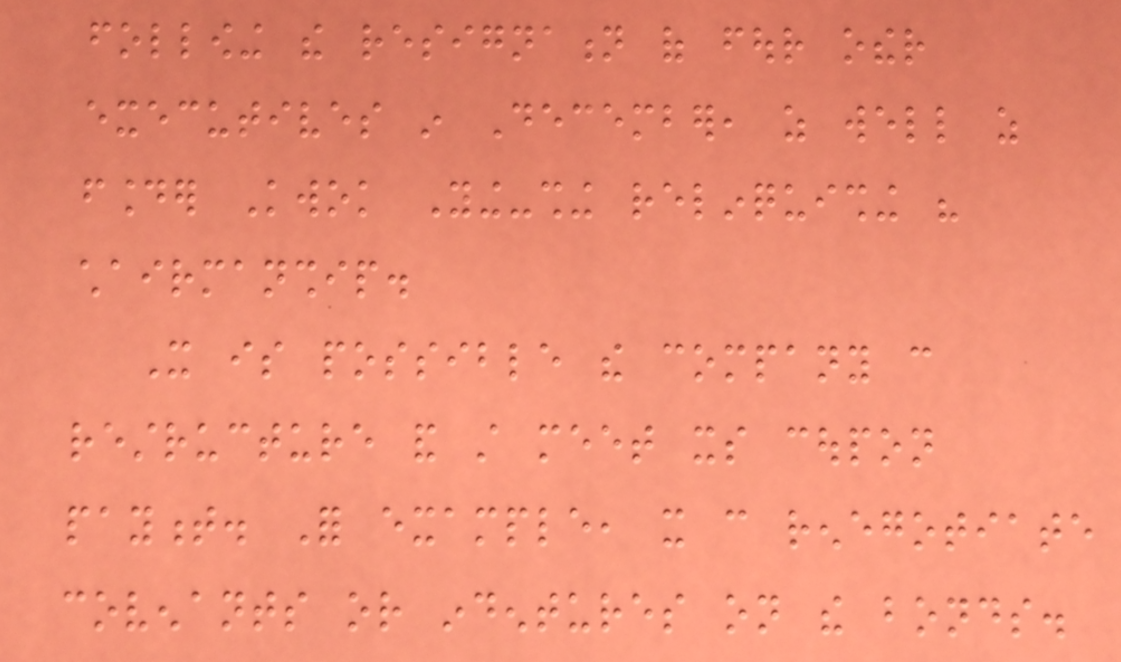following the resignation of four other
executives in December, as well as
founder Kwok Ying-shing relinquishing his
chairmanship.
It is possible the company can
restructure and still meet its coupon
payment. For example, it can renegotiate
covenants or indentures on the bonds.
